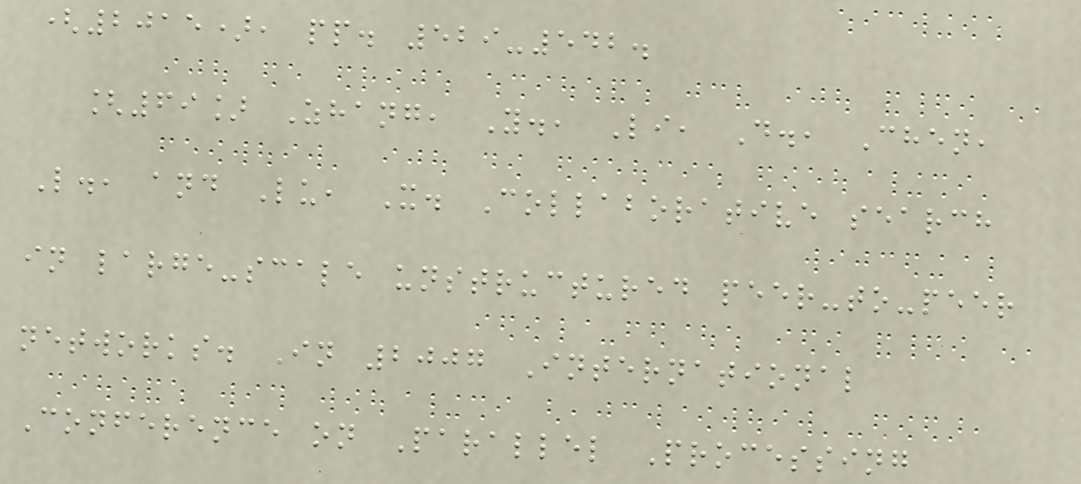(2015), pp. 529-542.
[69] Zhang, Y., Li, D., Chen,
L., and Lu, X. Collaborative search
in large-scale unstructured peer-to-peer
networks. In 2007 International
Conference on Parallel Processing
